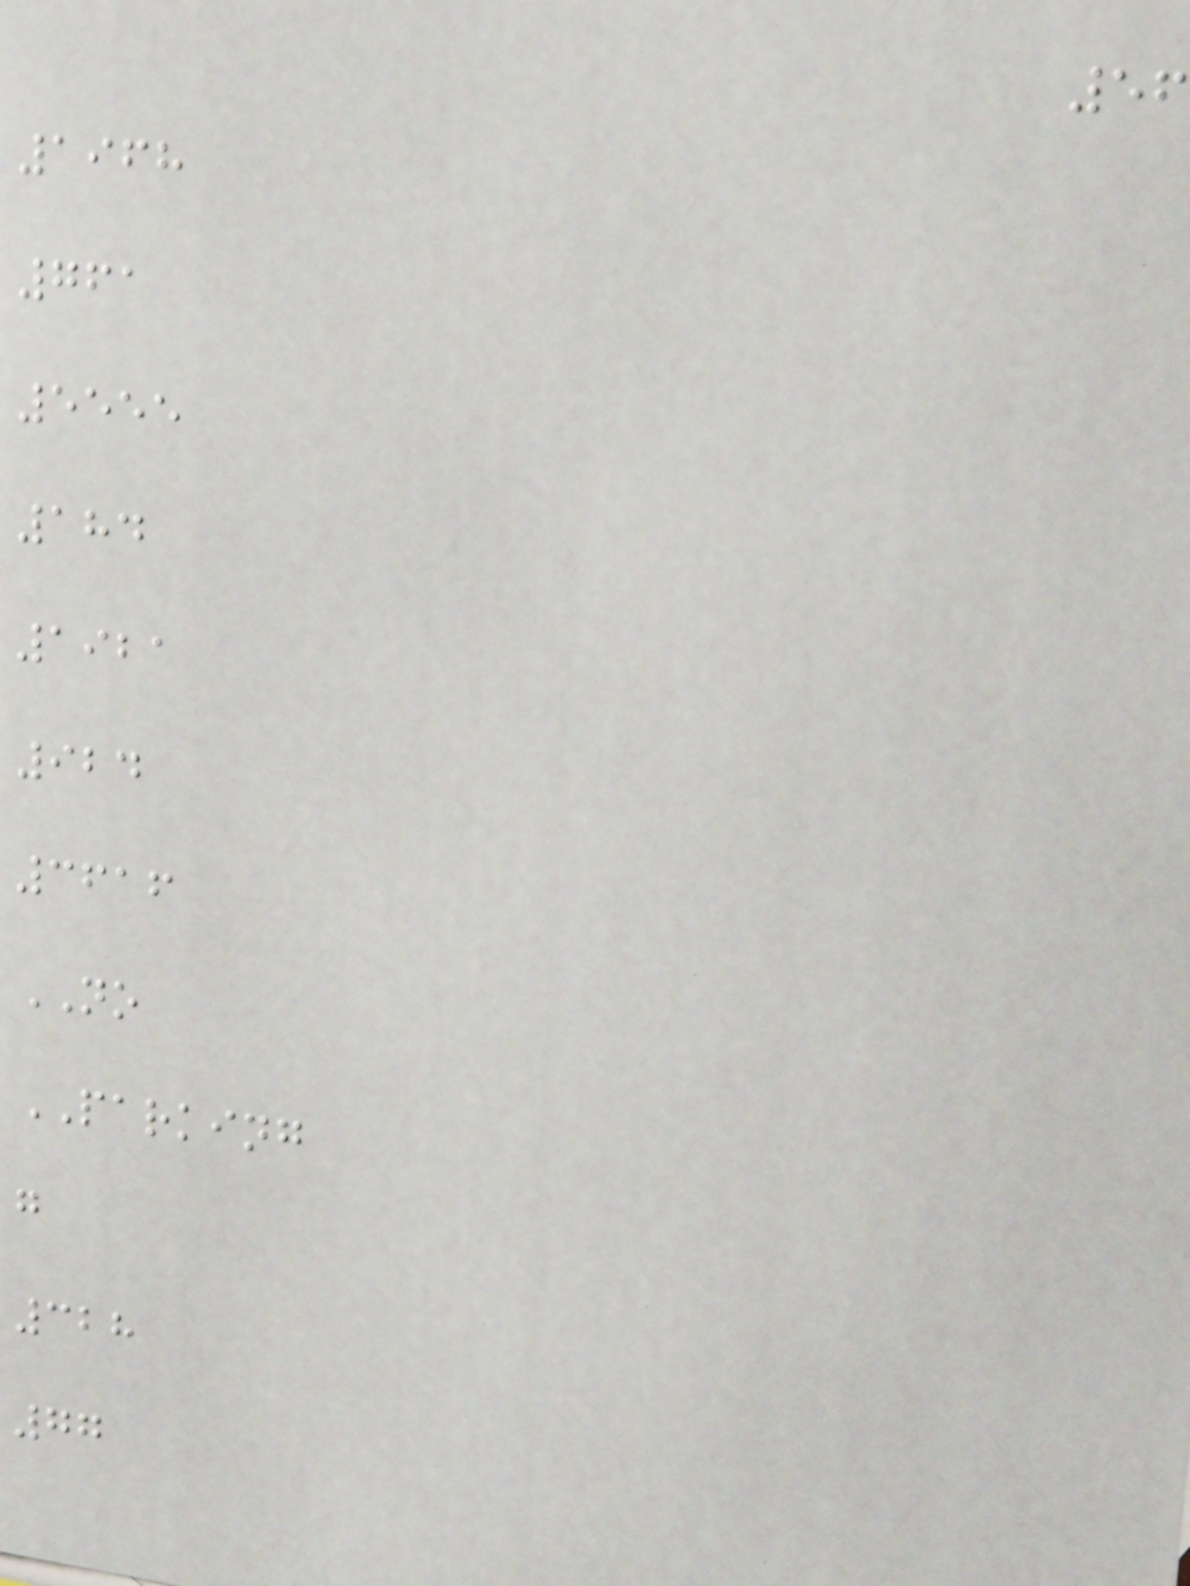56
1968
761
5555
184
1921
924
3616
NO
PARKING
g
328
77
